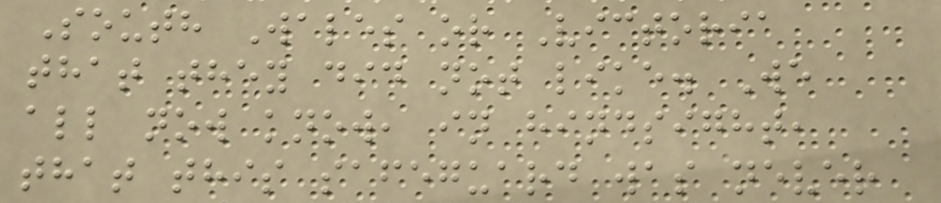South Wales or Victoria
that they did not like. We
all now know, in hindsight,
that this safeguard was never
